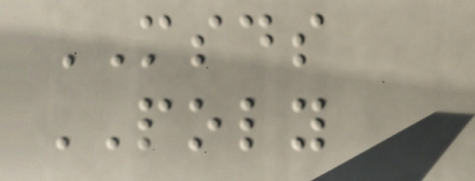MSDS
POLY
